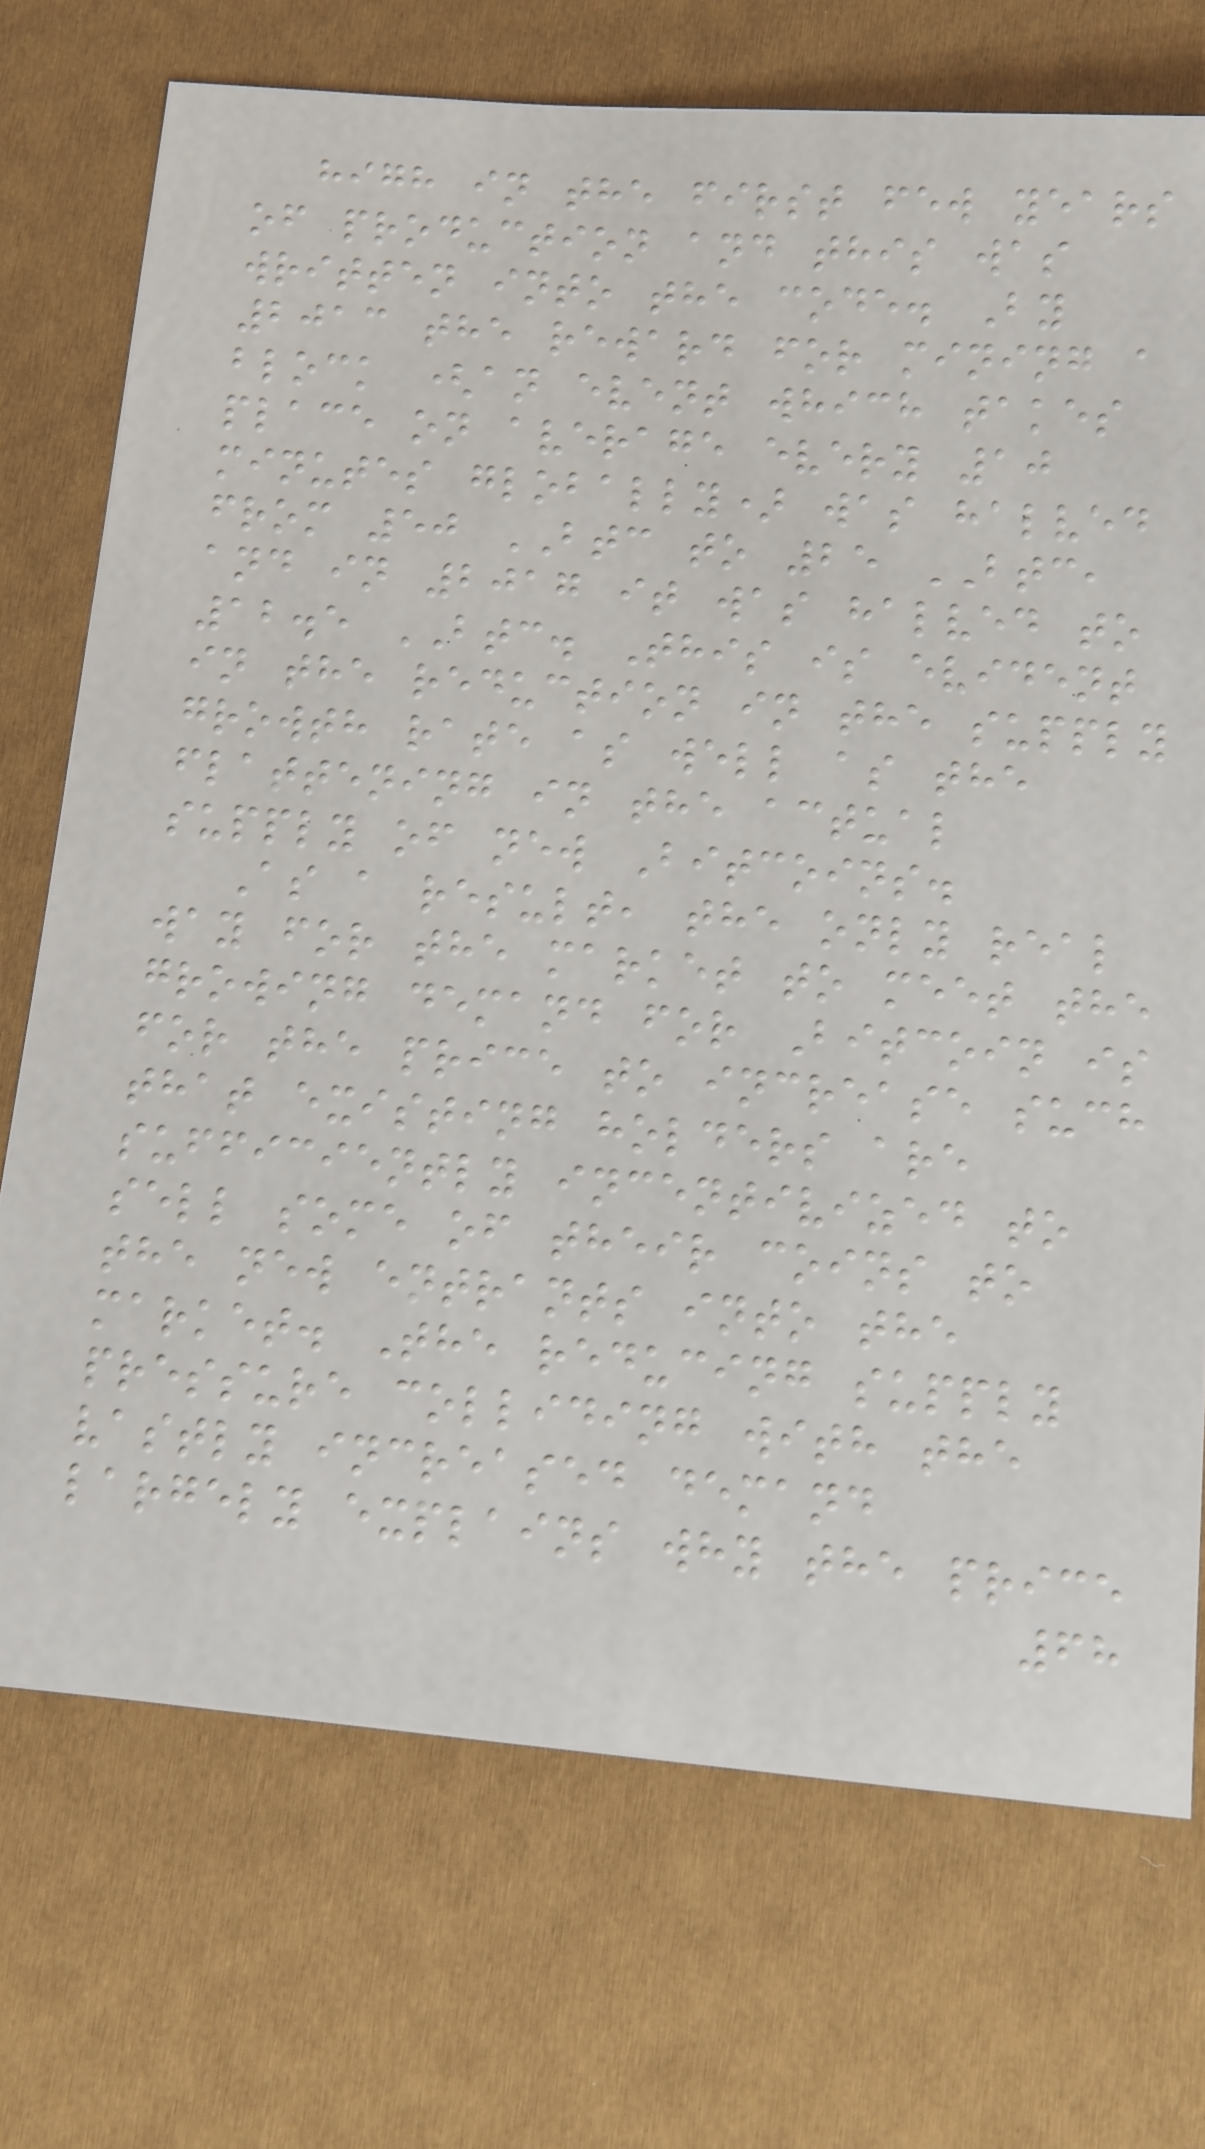high in the first few years
of production and this was
written into the code. By
2013 the reward for mining a
block (an event which takes
place on average every 10
minutes globally) was halved
from 50 BTC to 25 BTC,
and in 2017 it was halved to
12.5 BTC. This is evident
in the reduction in the supply
growth rate as well as the
flattening in the actual
supply of new Bitcoins.
As a result, the only real
way for the market to meet the
growing demand for Bitcoin is
for the price to increase such
that existing holders are
sufficiently incentivized to
sell some of their coins to
the new entrants into the
market. The reducing supply
pressure colliding with the
vastly increased demand
largely explains why the price
68
